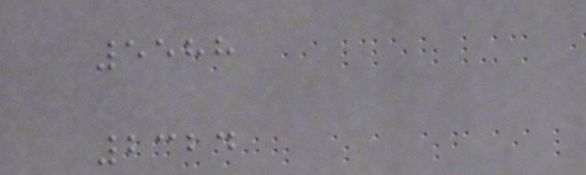5588
2324
